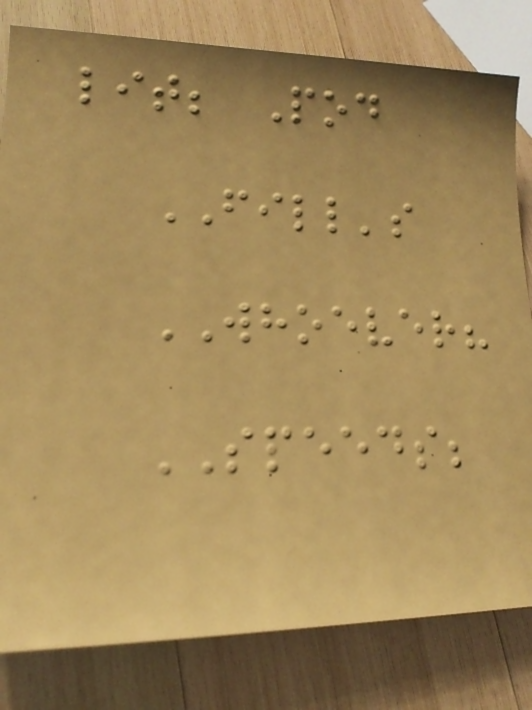lit; Pod
FILL's
WHOEVER?
SPEEDS;
